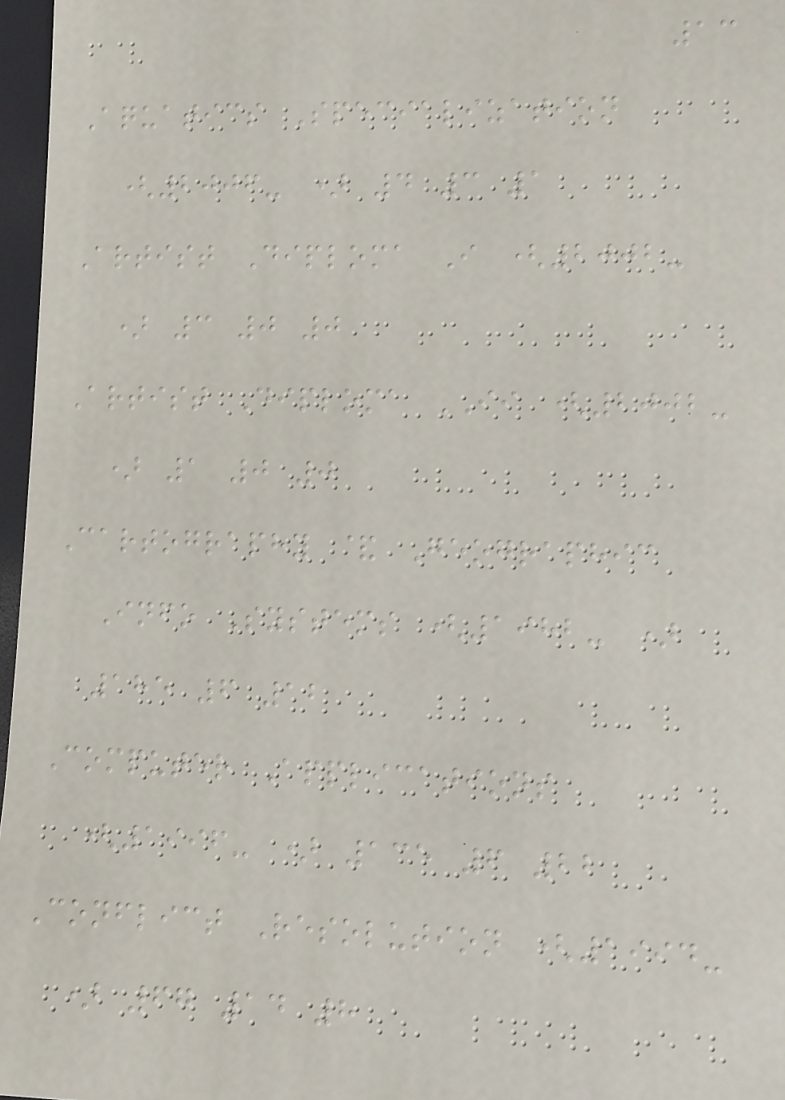13
Aquatics Specialization
(2006- ) 4 3 1
Artist Diploma I (2002-
) 3 0 0
Artist Diploma II (2002-
) 1 0 0
Cartography & Geographic
Info Systems (1982- )
185 6 12
Computer Applications
(1996- ) 135 6 22
Conflict Resolution (1994-
) 67 14 8
